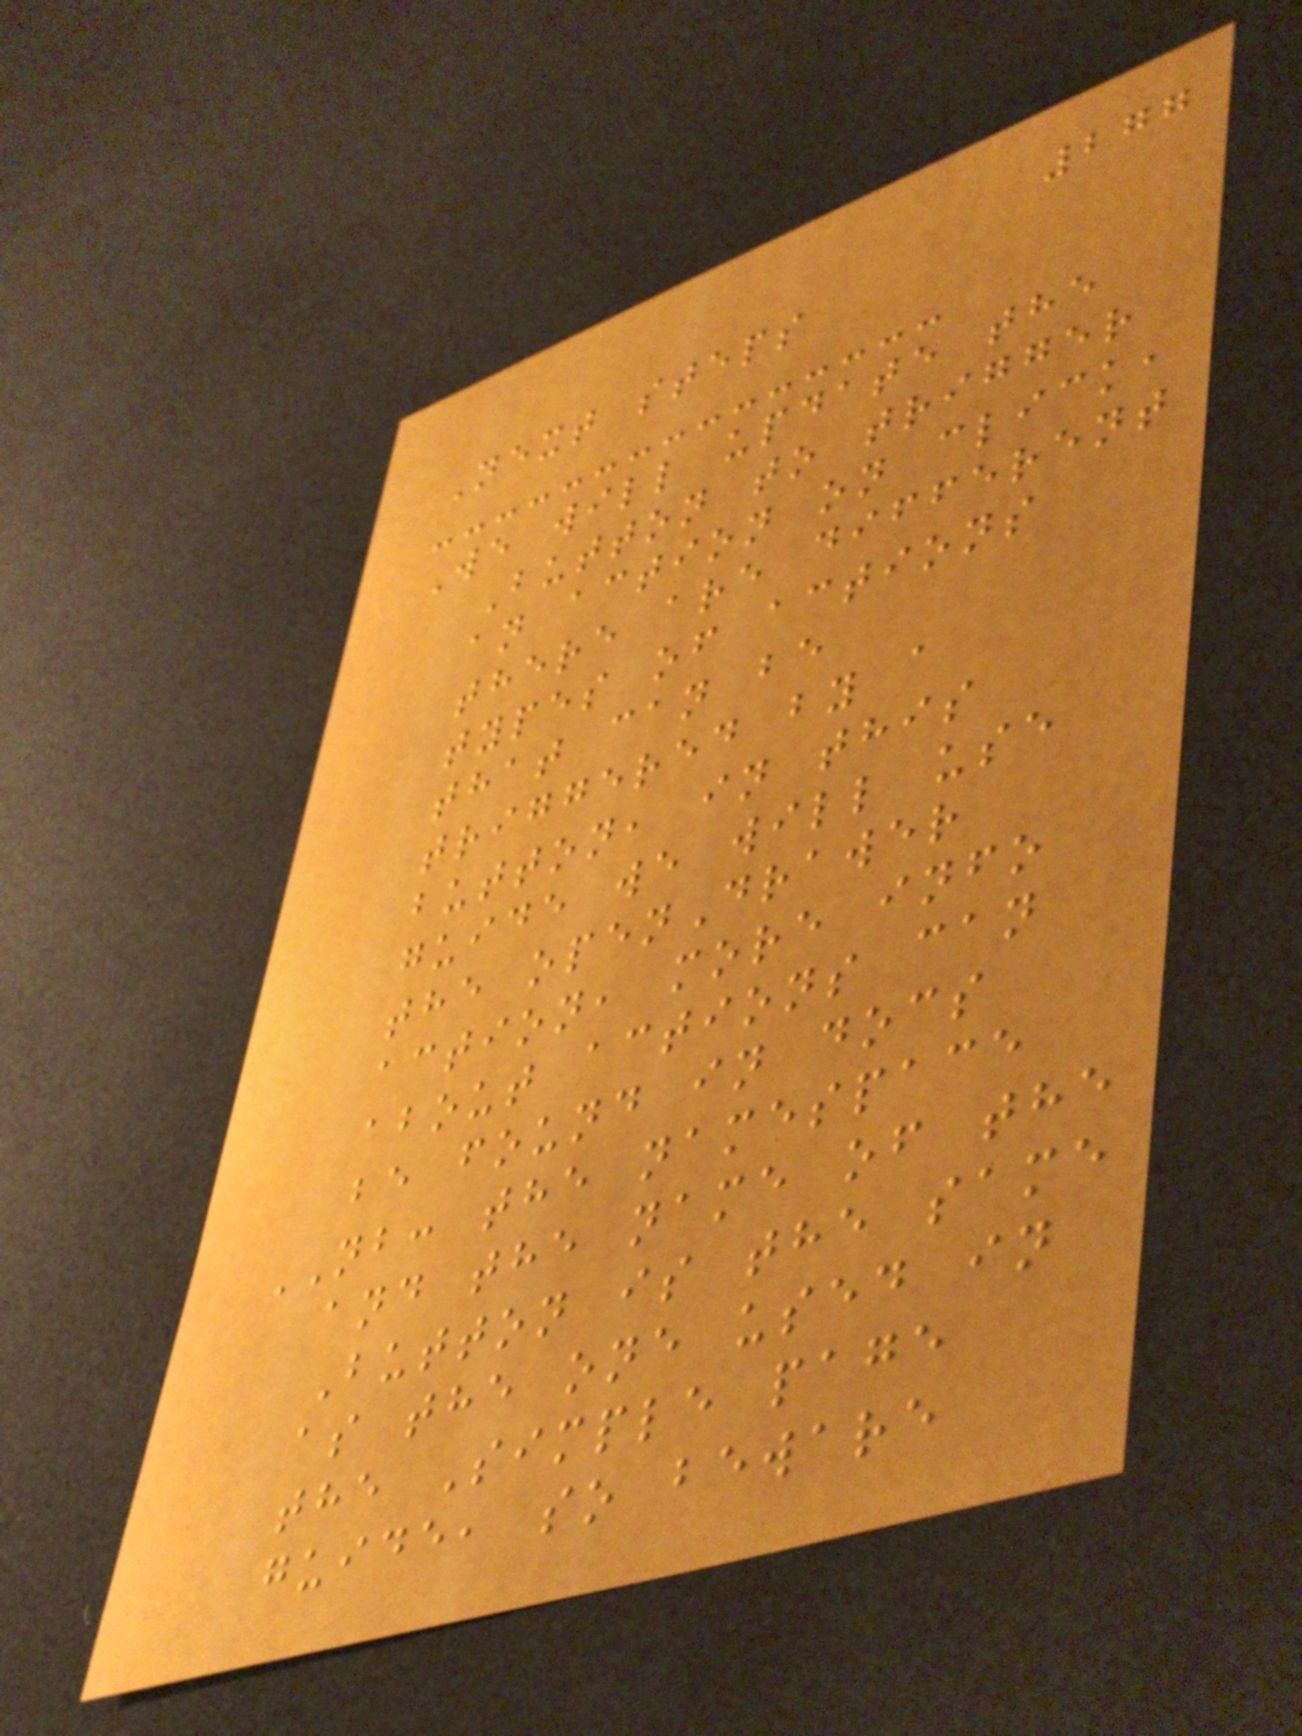277
Next steps
We will update the
Button to trigger
an action on click,
there are different
types of actions
that can be
triggered by a
button, in this
guide we will use
the openDrawer
action, more info
about actions can
be found in docs
NB: the namespace
and the name of the
Button is the same
as the one used in
the Simple page
guide, so beware
